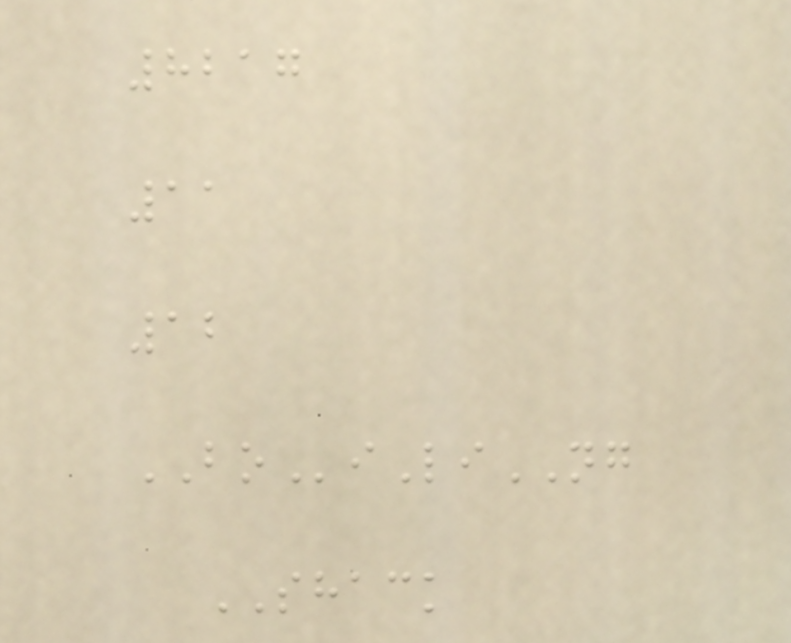8217
11
12
BOiLiNG
SHACK
